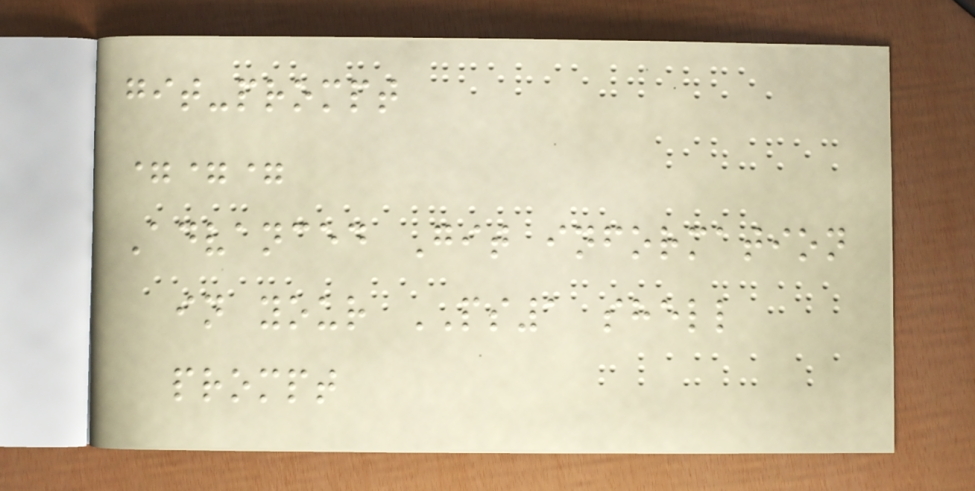git-prompt
===
Advanced Git information
in your PS1 shell
prompt
